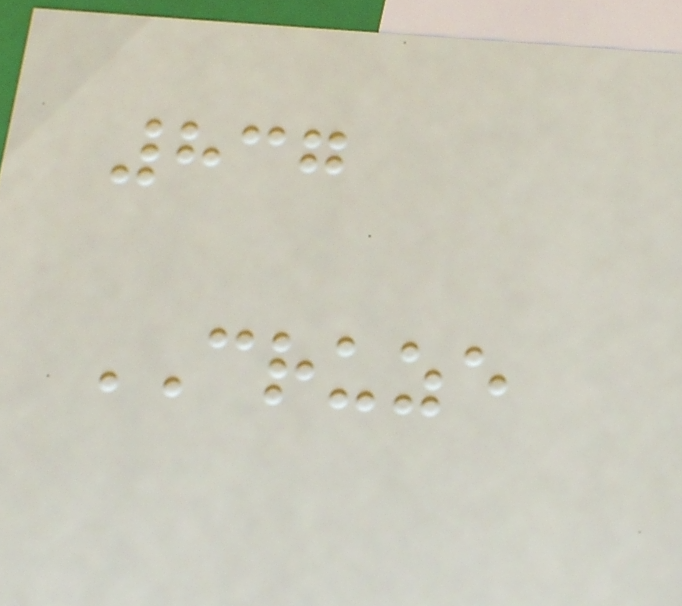837
CRUZE
